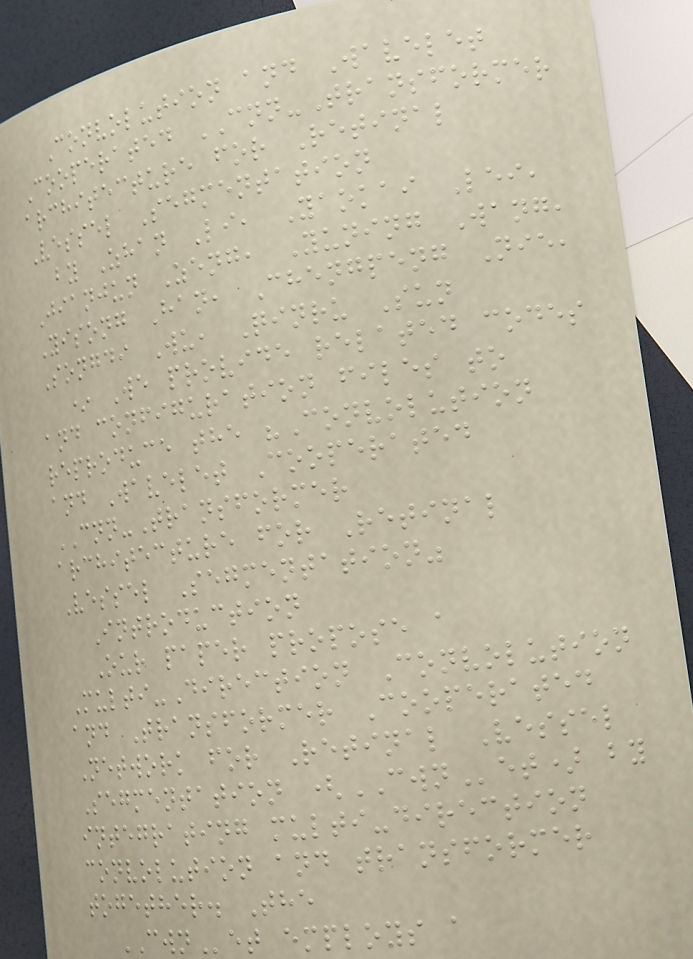Convolution and Wavelet
Cooperated CNN-Transformer
architecture for Retinal
Vessel Segmentation
by Zhan Li, Yaokai Lei,
Jianjun Zeng, Yuning Wang,
Yisong Han, Chengpeng Nie,
Songdi Wu, Qinru Sun
* We provide related codes
and configuration files to
reproduce the "Convolution
and Wavelet Cooperated
CNN-Transformer
architecture for Retinal
Vessel Segmentation"
Introduction
Our paper propose a
Multi-Direction Convolution
and Transformer Cooperated
Network for Retinal Vessel
Segmentation (CWNet) by
integrating multi-direction
convolution and transformer
together. The
CWNet employs a
